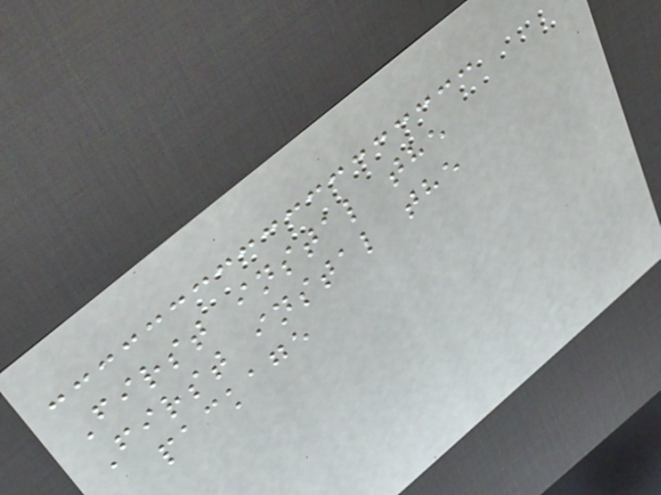First instal the
First instal the
package
